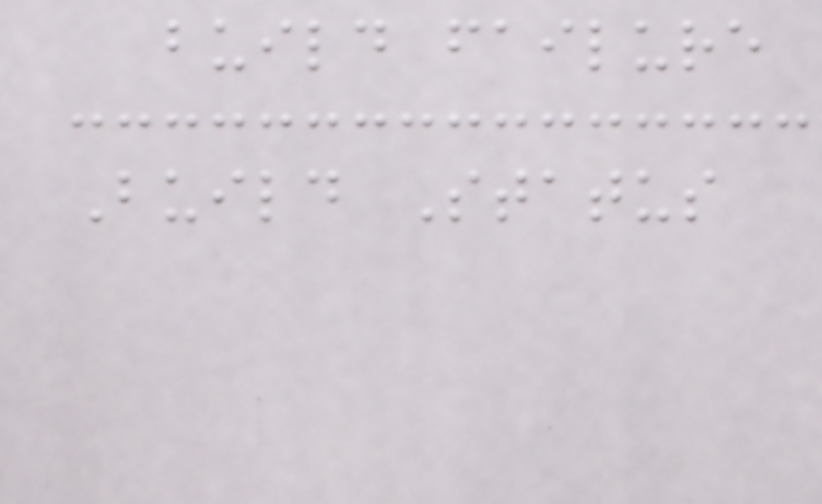build failure
Build Status
